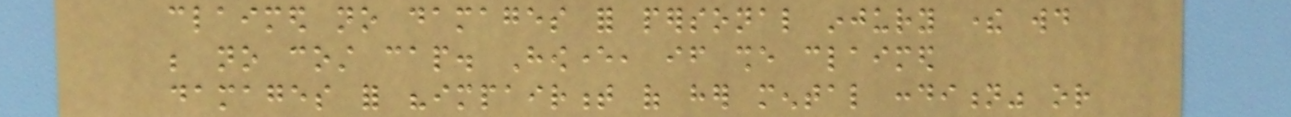claimed no damages for personal injury there would
be no cost cap. However, if she claimed
damages for "impairment of her mental condition" or
